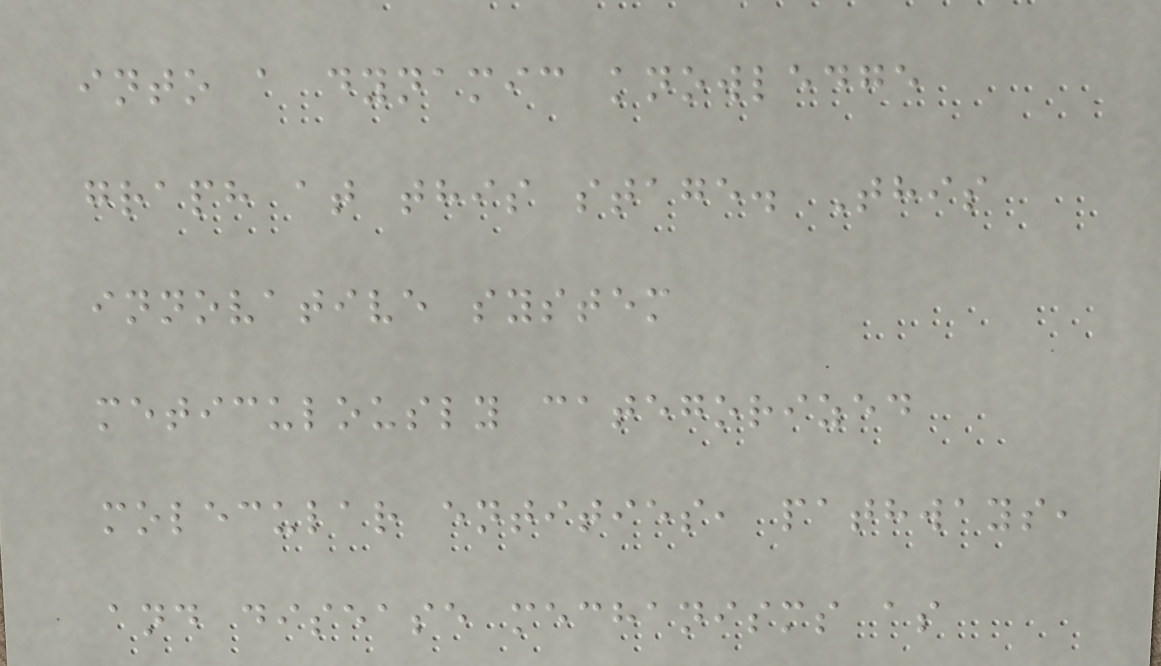into a dynamic knowledge
graph at this stage. This
innovative system
meticulously categorized
molecular entities, pathways,
and disease mechanisms as
